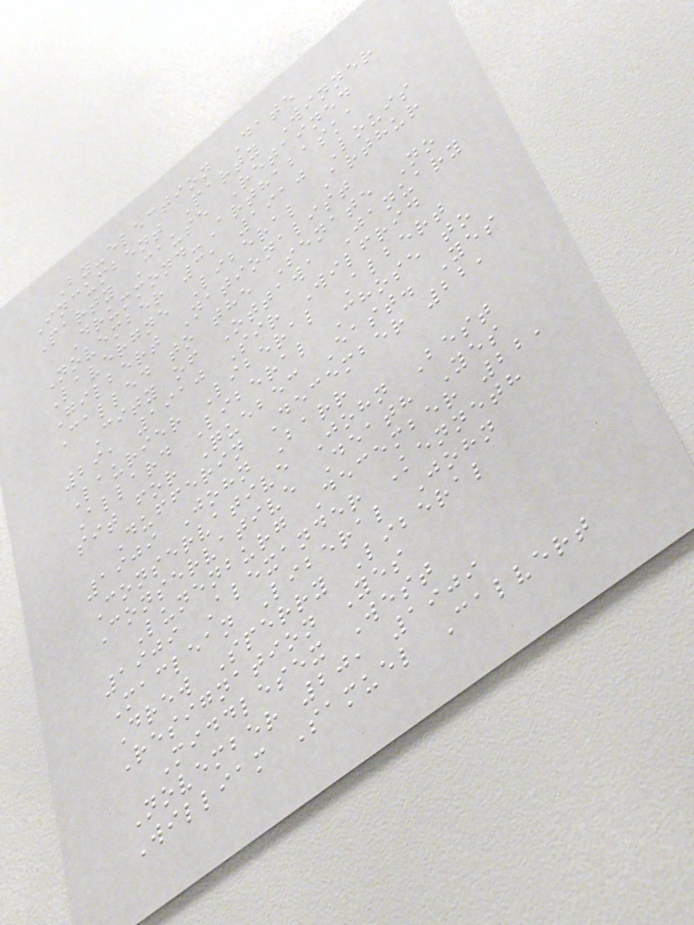By-election Date
Incumbent Party Winner
Party Cause Retained
Drummond-Arthabaska
November 3, 1910 Louis
Lavergne Liberal Arthur
Gilbert Nationalist
Called to the Senate No
City of Ottawa January
29, 1910 Sir Wilfrid
Laurier Liberal Albert
Allard Liberal Chose to
sit for Quebec East. Yes
Dufferin December 22,
1909 John Barr
Conservative John Best
Conservative Death Yes
Lunenburg December 22,
1909 Alexander Kenneth
Maclean Liberal John
Drew Sperry Liberal
Resignation Yes
Middlesex West
November 20, 1909
William Samuel Calvert
